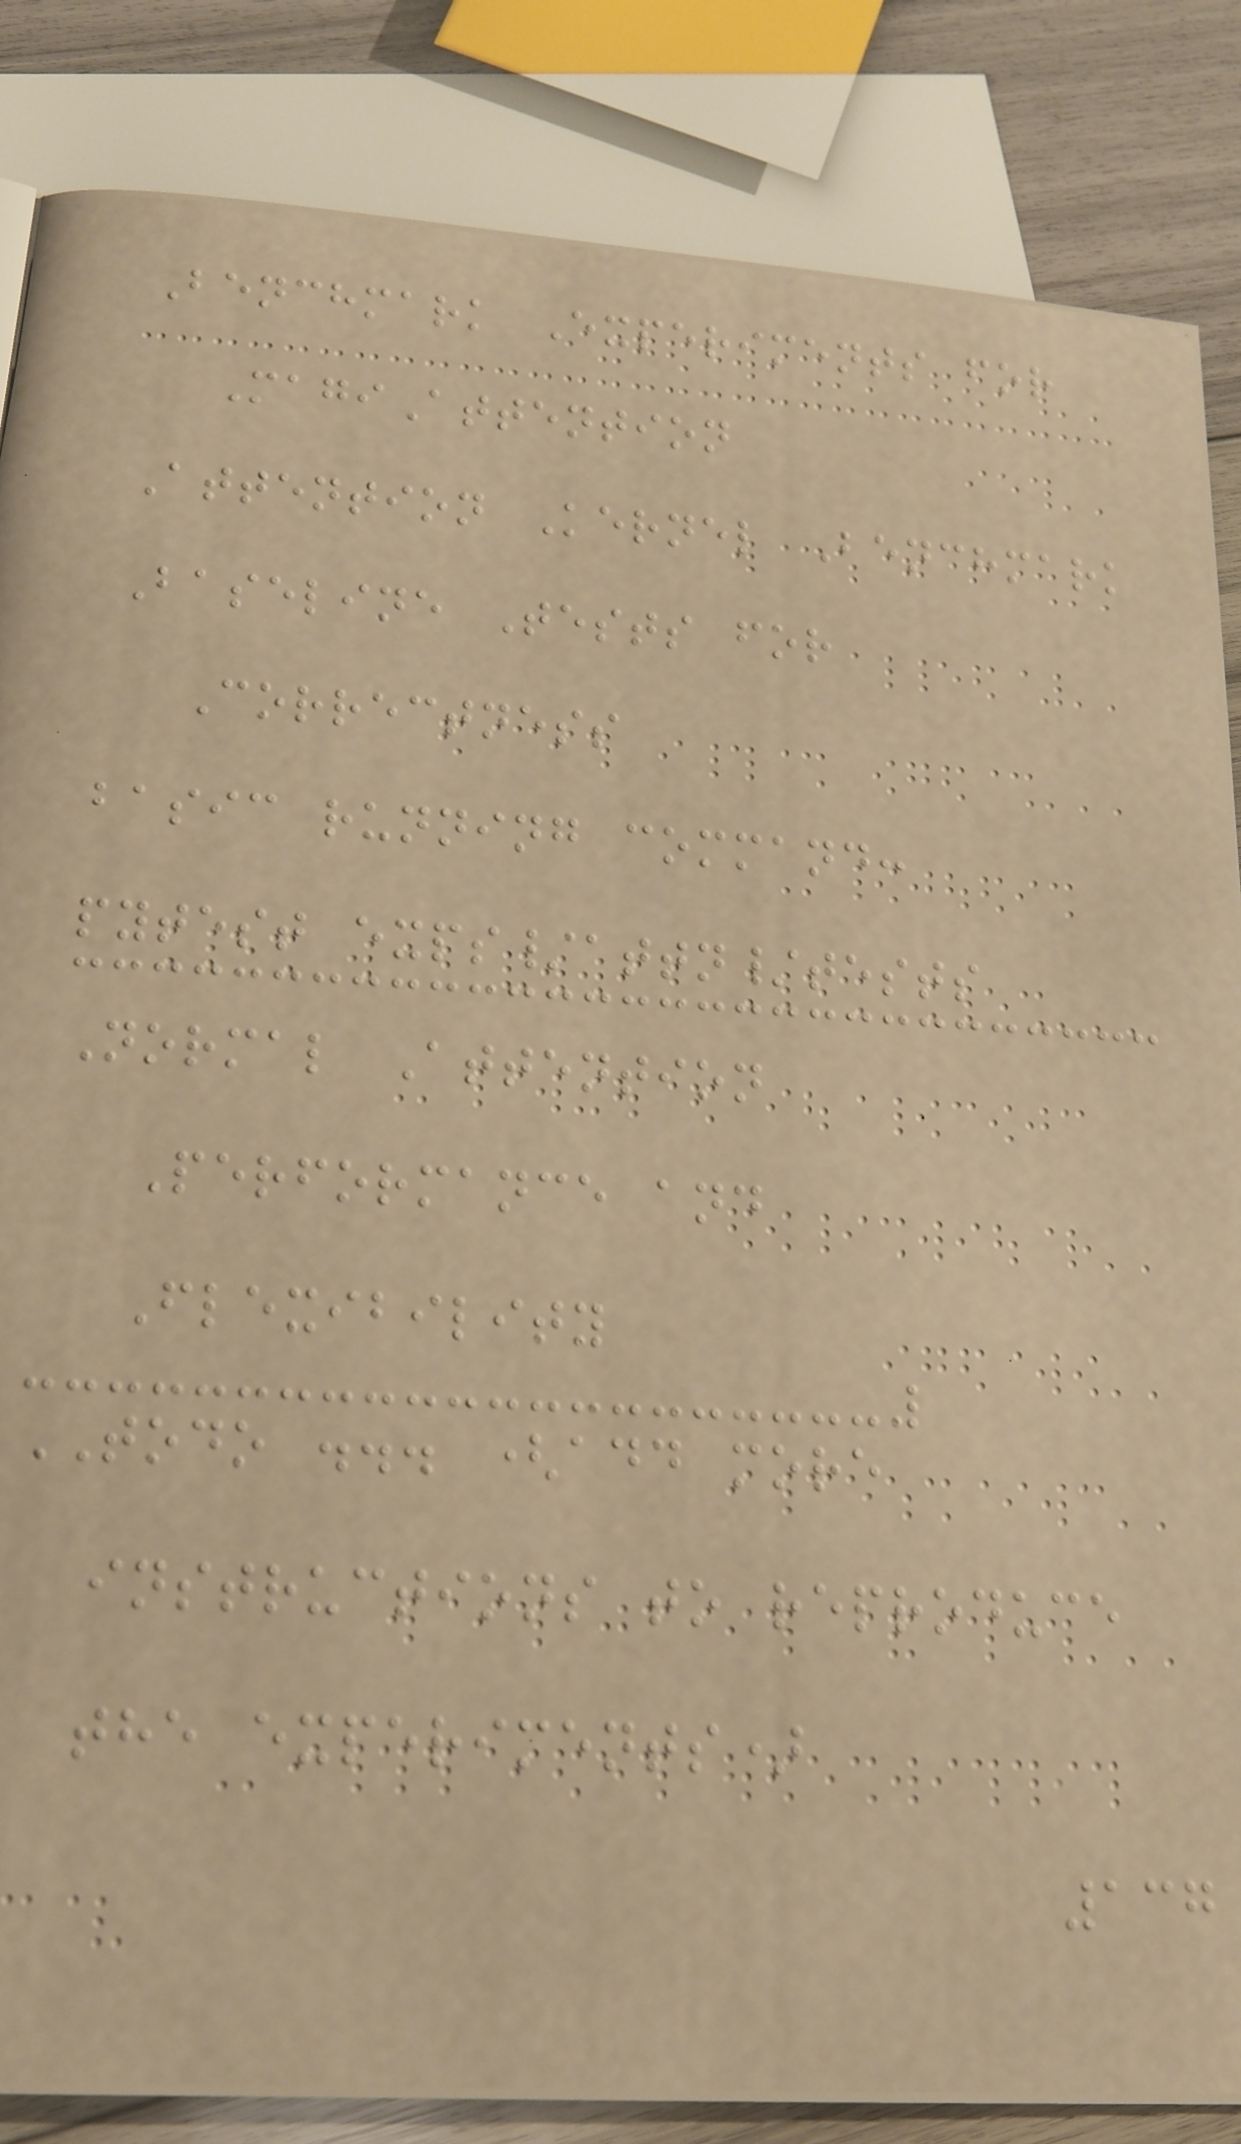Benchmark Experiments for
MagiAttention
Attention Kernel Benchmark
Baseline Tests for
Correctness
basic running command:
pytest exps/attn/tests
Normal Attention
Performance and
Flexibility
TODO ... (add more
instructions to reproduce
the experiments)
137
